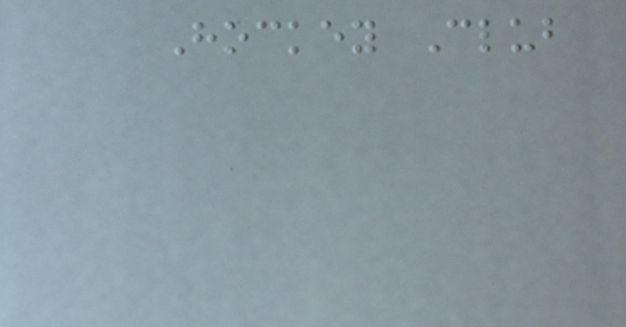Hockey Club
